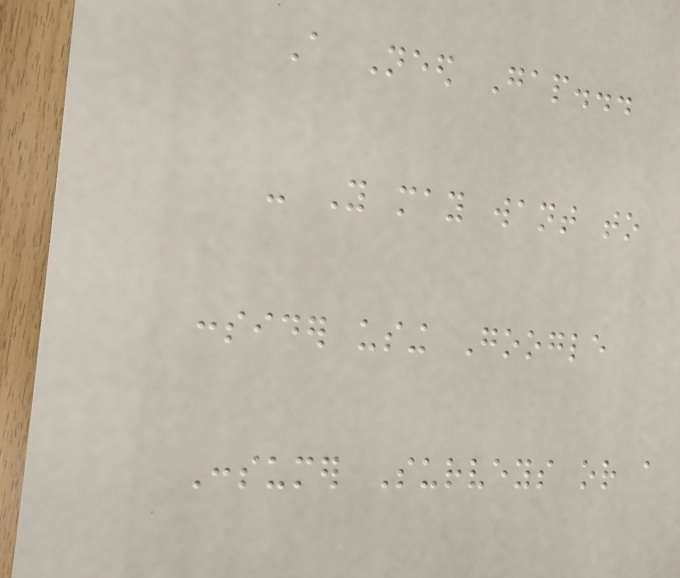A Need Gap...
- You may want to
consider using Google
Consumer Surveys or a
